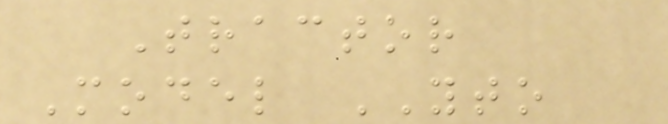Tractor
Model YTO
